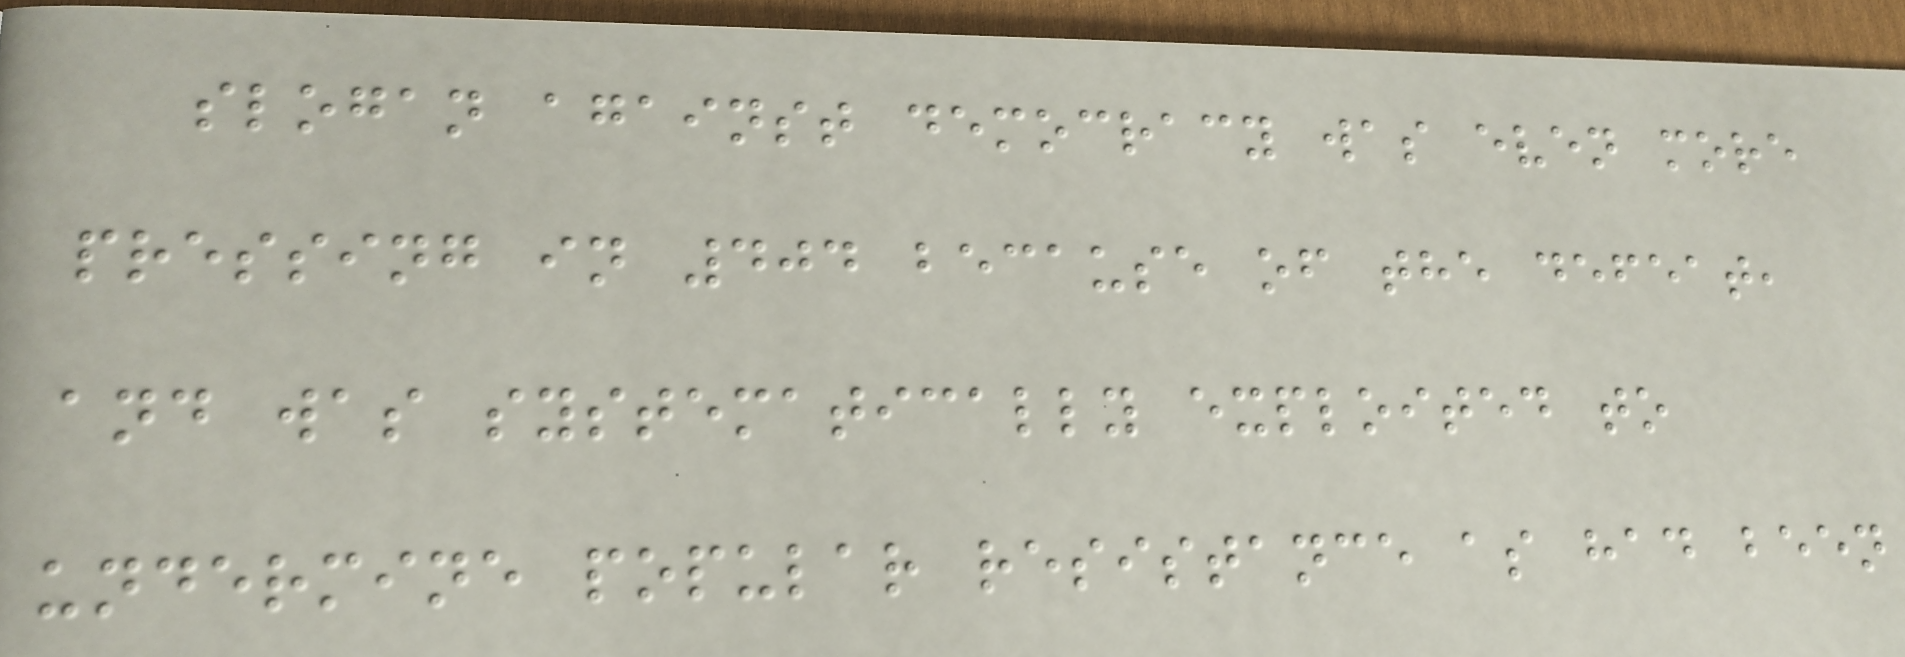slogan against democracy was even more
pressing in 404 because of the defeat,
and was systematically exploited to
undermine popular resistance as had been
